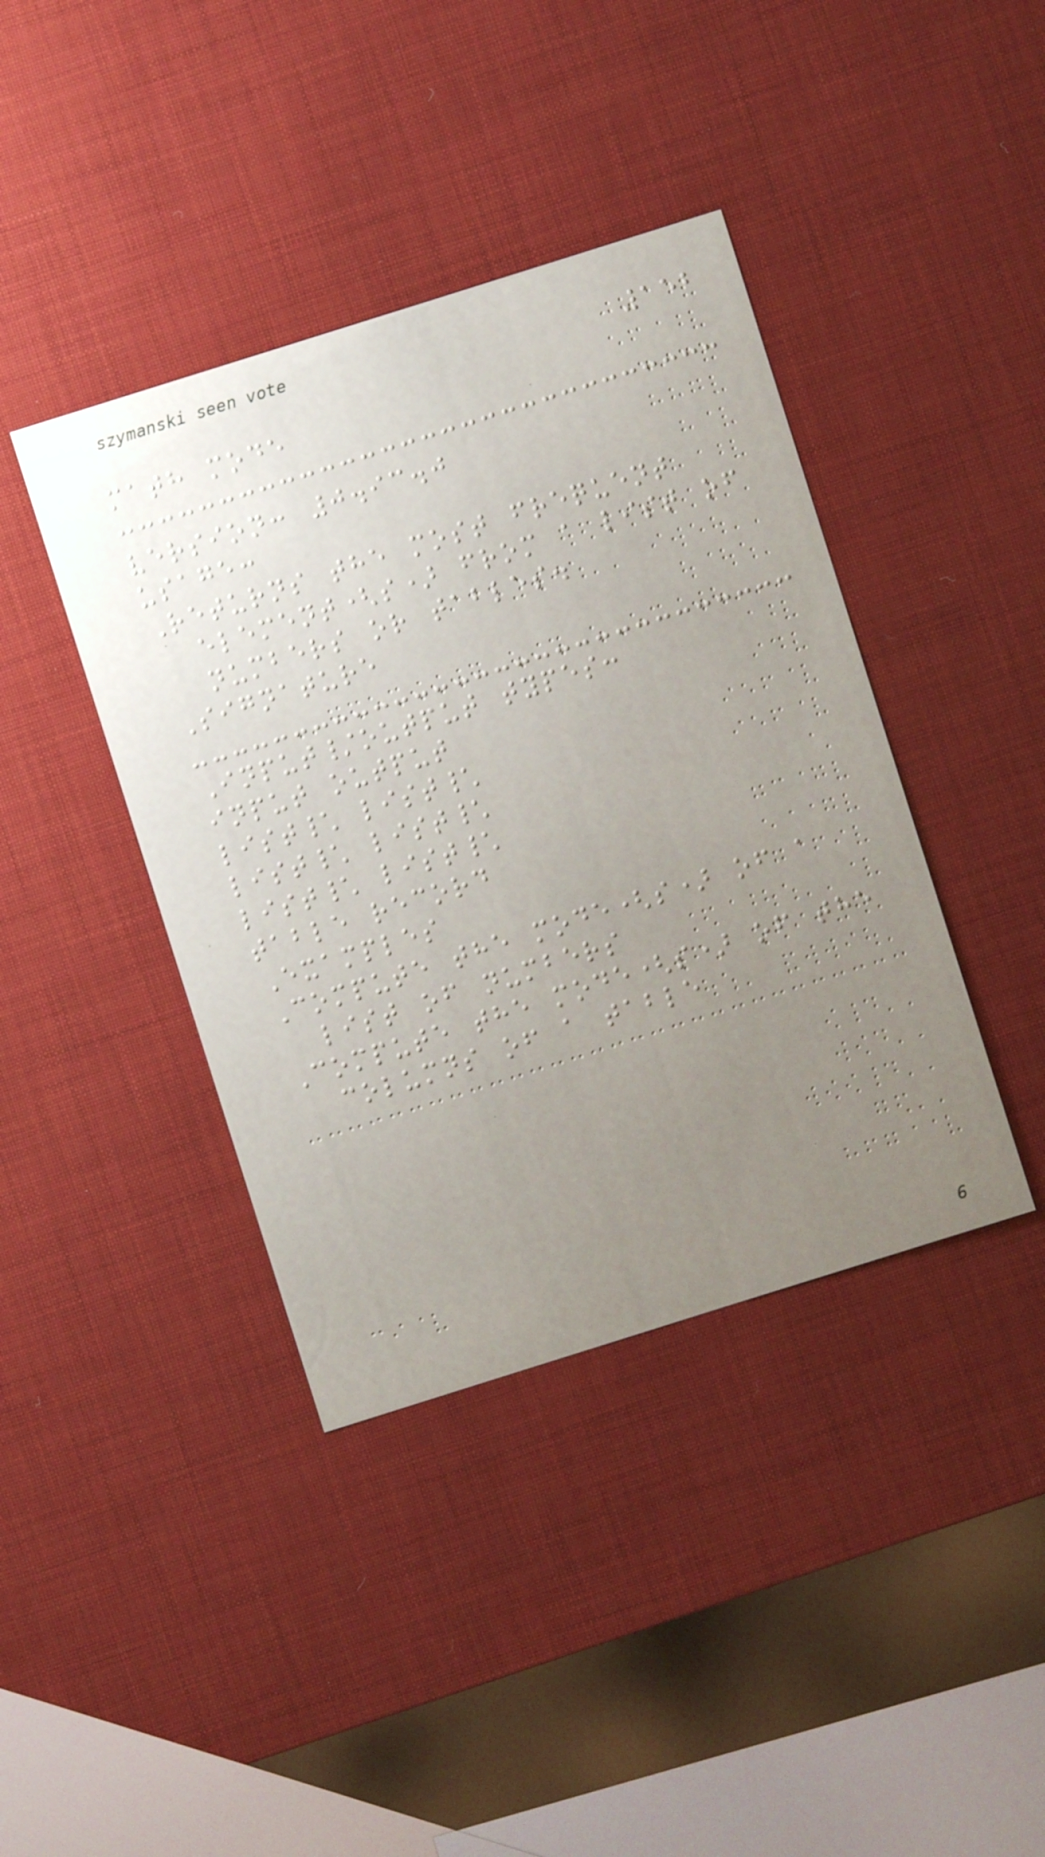152
math mode
version: 0.93.0
usage:
Returns the most frequent
element(s) from a list of
numbers or tables.
Signature
Input/output types:
input output
list\ list\
list\ list\
list\ list\
table record
Examples
Compute the mode(s) of a
list of numbers
Compute the mode(s) of the
columns of a table
